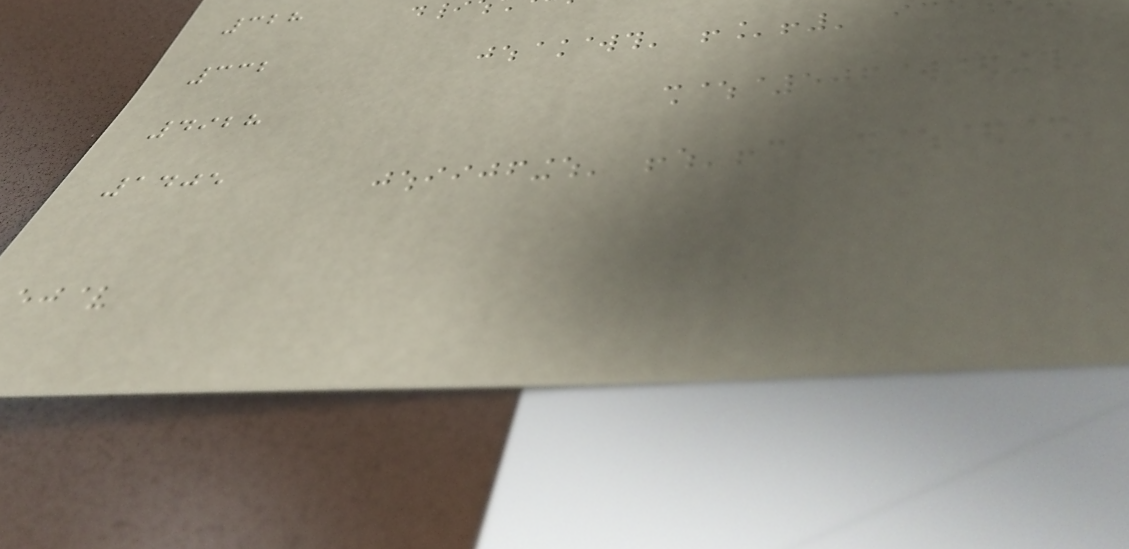328
332
4928
1405
